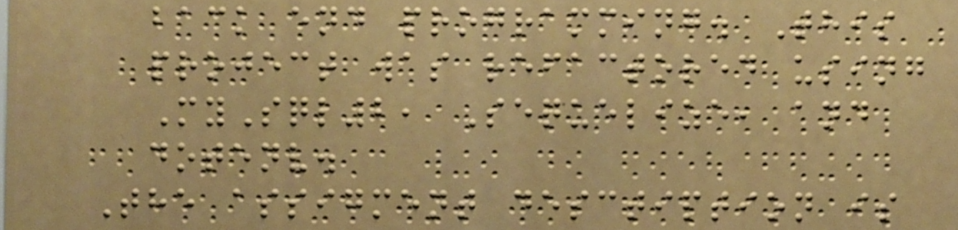back end programming. This
project was refactored using
MySql2, Sequelize, and
dotenv.
The assigment desctiption is
